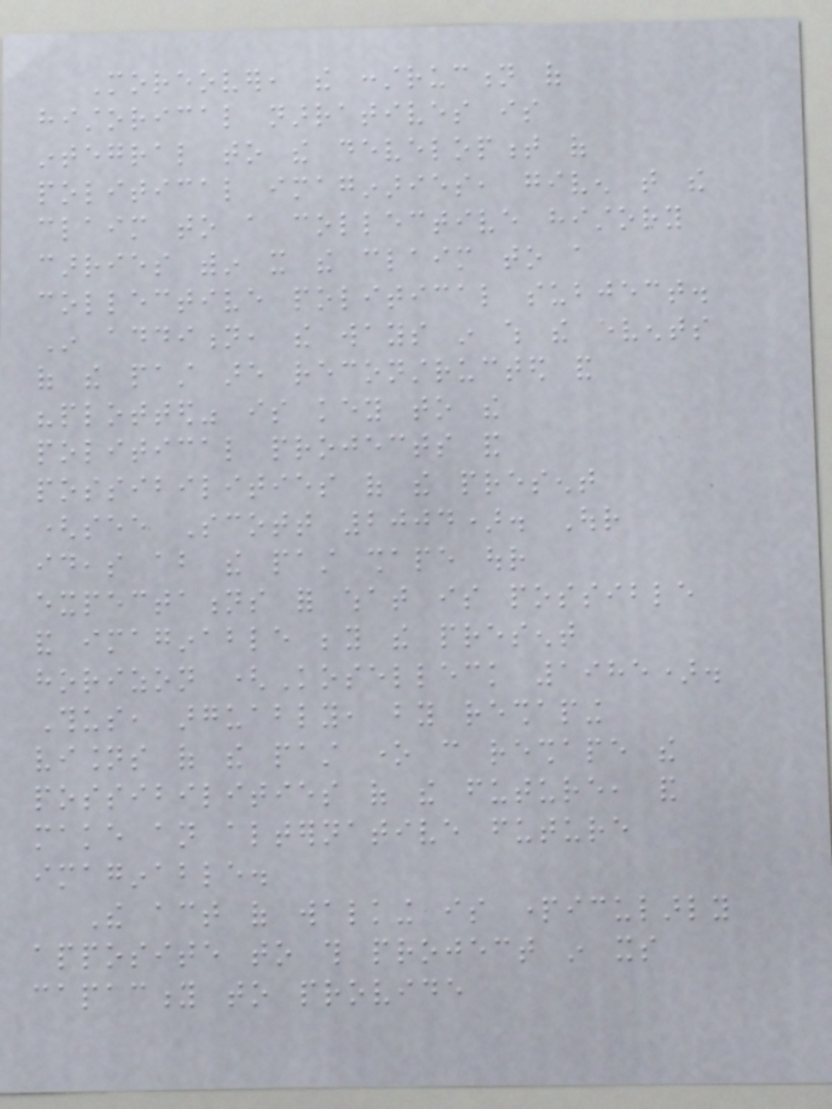Moreover, the construction of
historical narratives is
integral to the development of
political imaginaries, given that the
claim to a collective history
carries within it the claim to a
collective political subject.
In addition, the ways in which the events
of the past are reconstructed and
"plotted" is key to the
political projects and
possibilities of the present
(see Scott 2004). Our
ideas about the past shape our
expectations for what is possible
and imaginable beyond the present
horizon (Koselleck 1985).
Thus, arguably, by reshaping
visions of the past one can reshape the
possibilities of the future, and
make an alternative future
imaginable.
The act of walking is particularly
apposite to this project in its
capacity to provide
